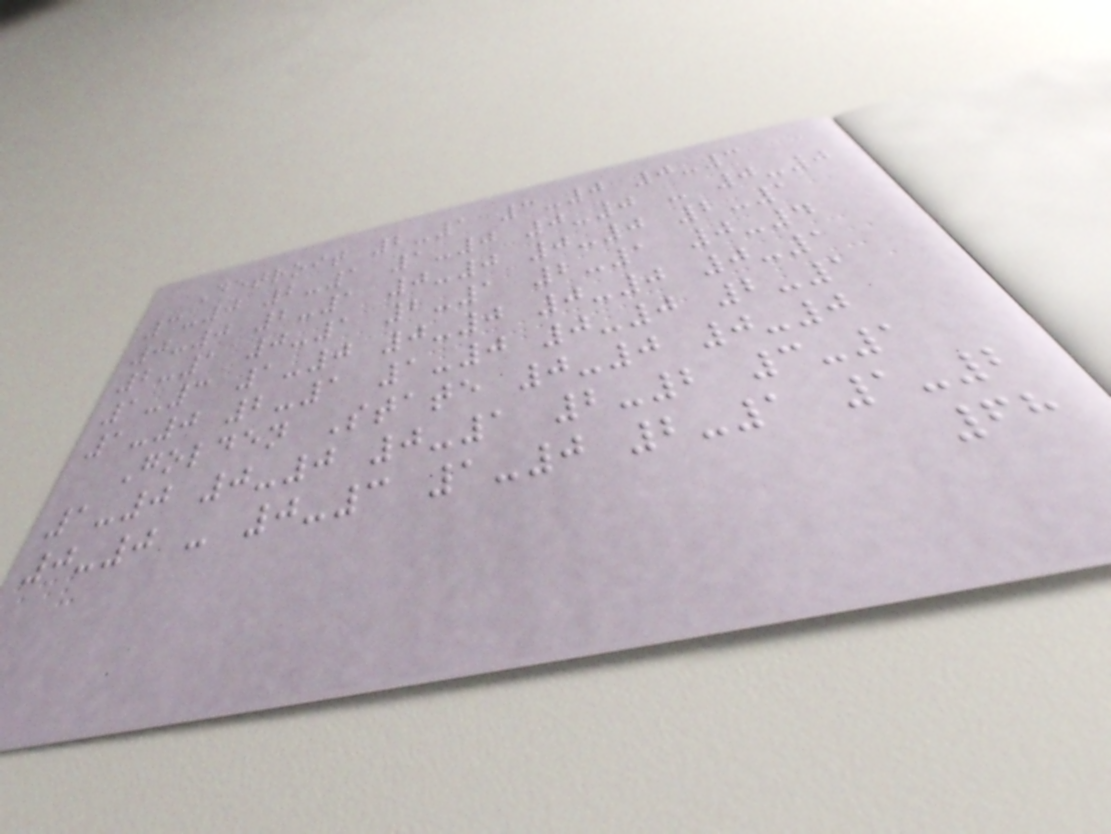Detroit 2-1 3-0 0-3
3-0 2-1 1-0 0-0 - 0-0
0-0 2-1 0-0 0-0 2-1
2-1 0-1 2-1 2-1 0-4
1-3 1-0 0-0 0-0 0-1
1-0 2-1 1-0 0-0 2-1
Golden State 0-0 0-0
1-0 0-0 0-1 2-2 3-1
0-0 - 0-3 1-0 2-1 1-2
68
